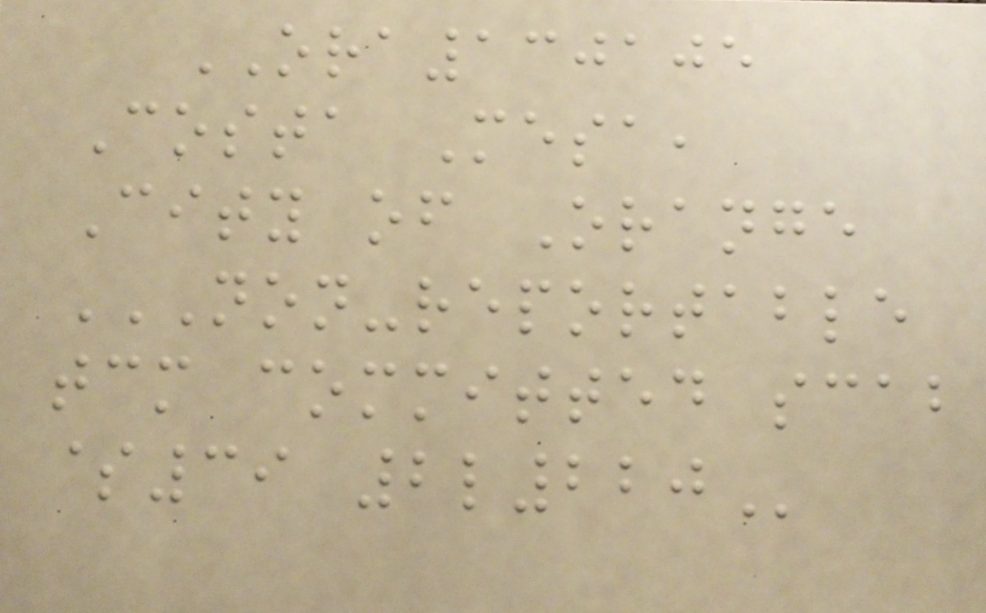ORA130105
Costa Mesa,
City of Orange
NON-REPORTABLE
TCM COMMITTED SCAB
$39 2L220
